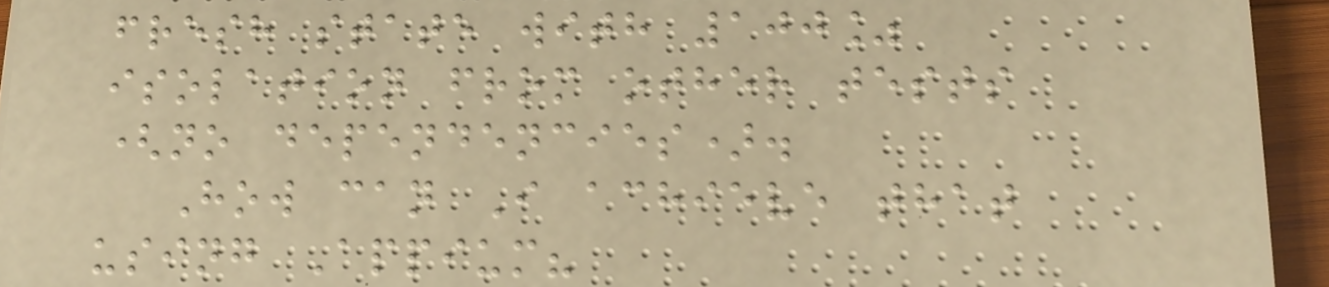fresh state with 100%
isolation from other tests
(no dependencies).
How can I achieve that
using Appium?
